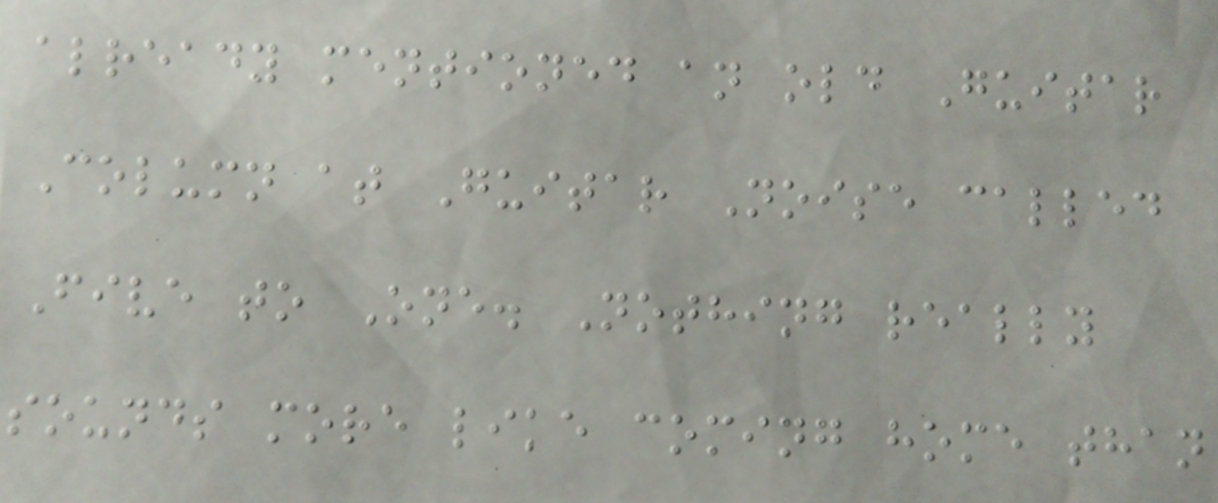already mentioned an old Guitar
Column at Guitar Noise called
Five to One. Nothing really
sounds more like coming home than
